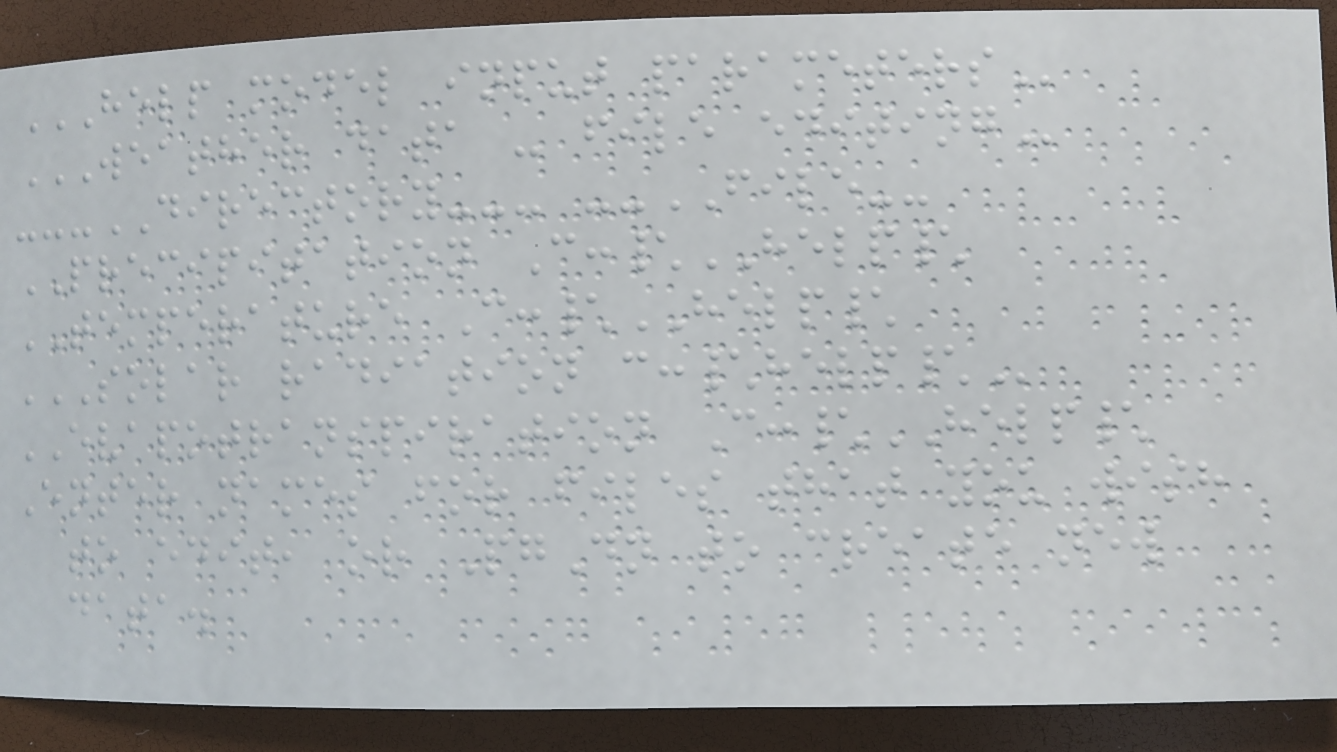HELP MODEL INPUT PARAMETERS
WEATHER DATA - FILE EDITING
---DIRECTORY--- --FILE--
PRECIPITATION C:\HELP\
TEMPERATURE C:\HELP\
SOLAR RADIATION C:\HELP\
EVAPOTRANSPIRATION C:\HELP\
Enter names for files that you wish
to edit, or PgDn to create new
data.
